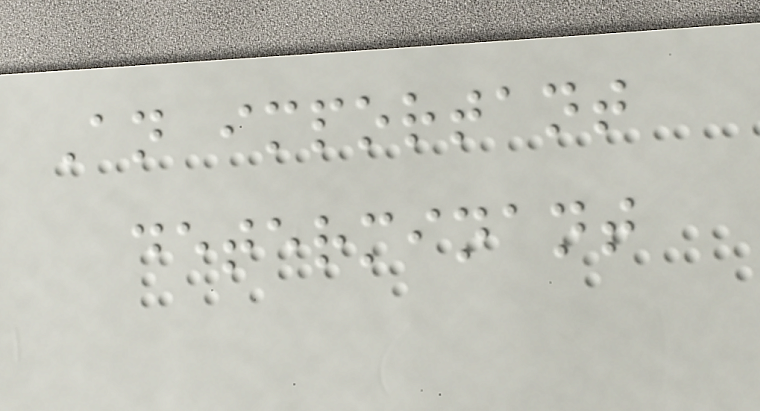An important
determinant
